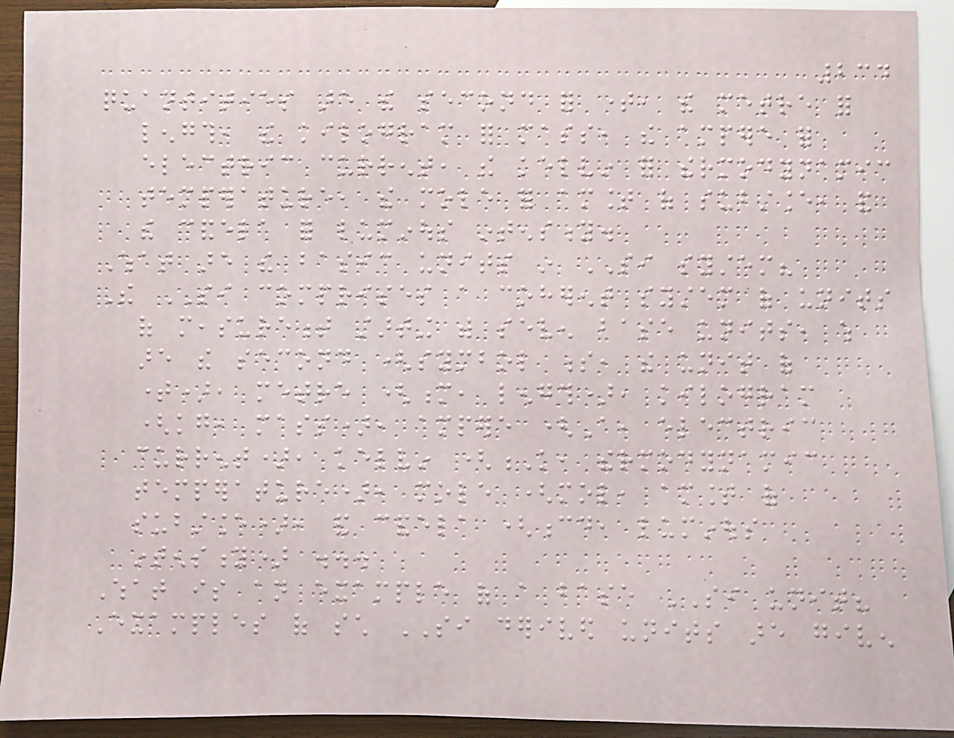234
quantities are the second for time, the metre for
length, the kilogram for mass, the ampere for
electric current, the kelvin for thermodynamic
temperature, the mole for amount of substance, and
the candela for luminous intensity.
What are the basic units in SI system?
The SI comprises a coherent system of units
of measurement starting with seven base units, which
are the second (symbol s, the unit of
time), metre (m, length), kilogram
(kg, mass), ampere (A, electric
current), kelvin (K, thermodynamic
temperature), mole (mol, amount of
substance), and candela (cd, luminous
intensity) ...
What is an example of a base SI unit?
Examples of such SI derived units are given
